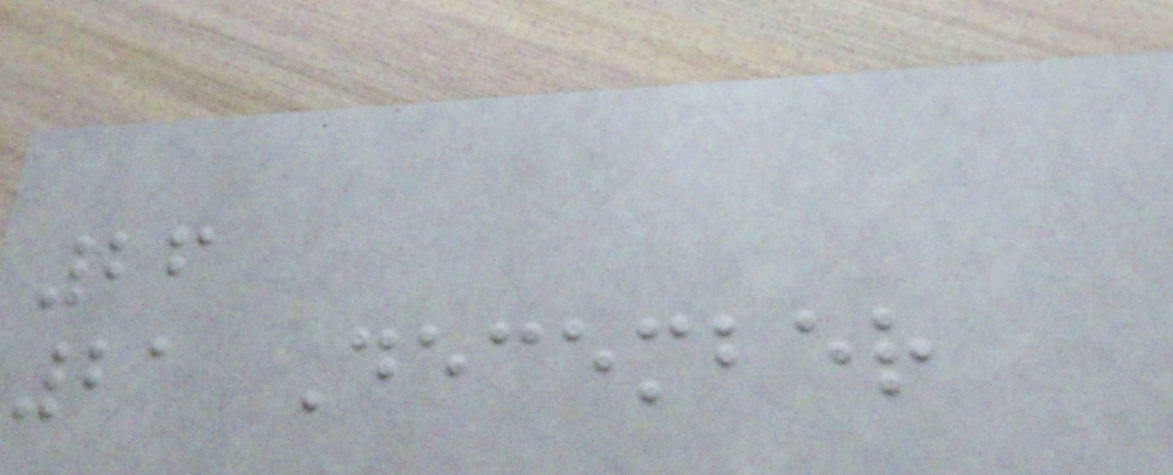26
21 December
